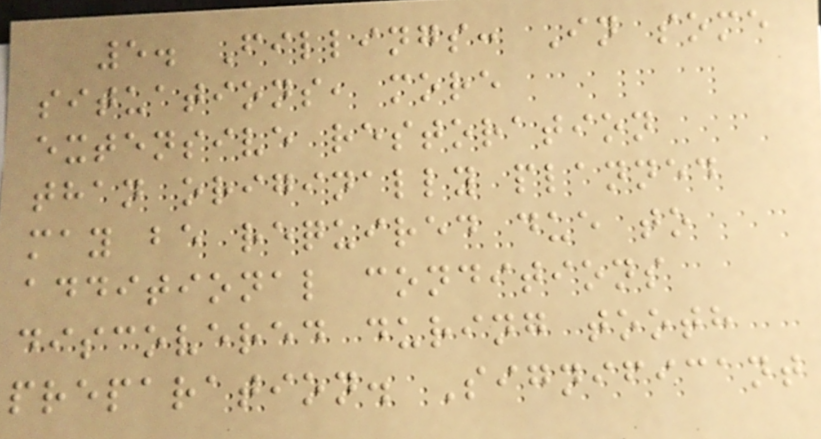5. Fillings: In some
situations, more
extensive restoration
than originally planned
may be required due to
additional conditions
discovered during tooth
preparation. Significant
